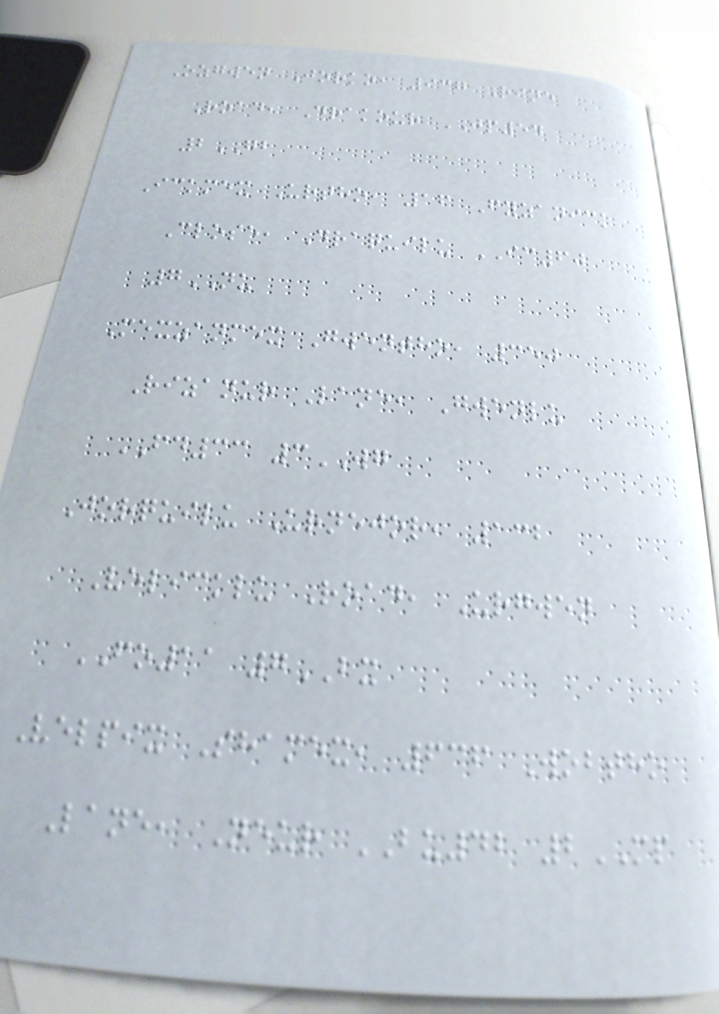Ozgwen Jorko, 937 Rine
Road, Drakour JP54
2GB
Ickmex Urtho, 16 Fyzanick
Close, Draquilu IC60
7NU
Mexzanmex Gwentho, 350
Rizanur Lane, Gwenlu
FD33 3WG
Jorquilu Urnejor, 132
Velicklu Road, Urgwen
FO11 7BX
Velpix Shamex, 636 Wobtho
Lane, Neur BU42 2MP
